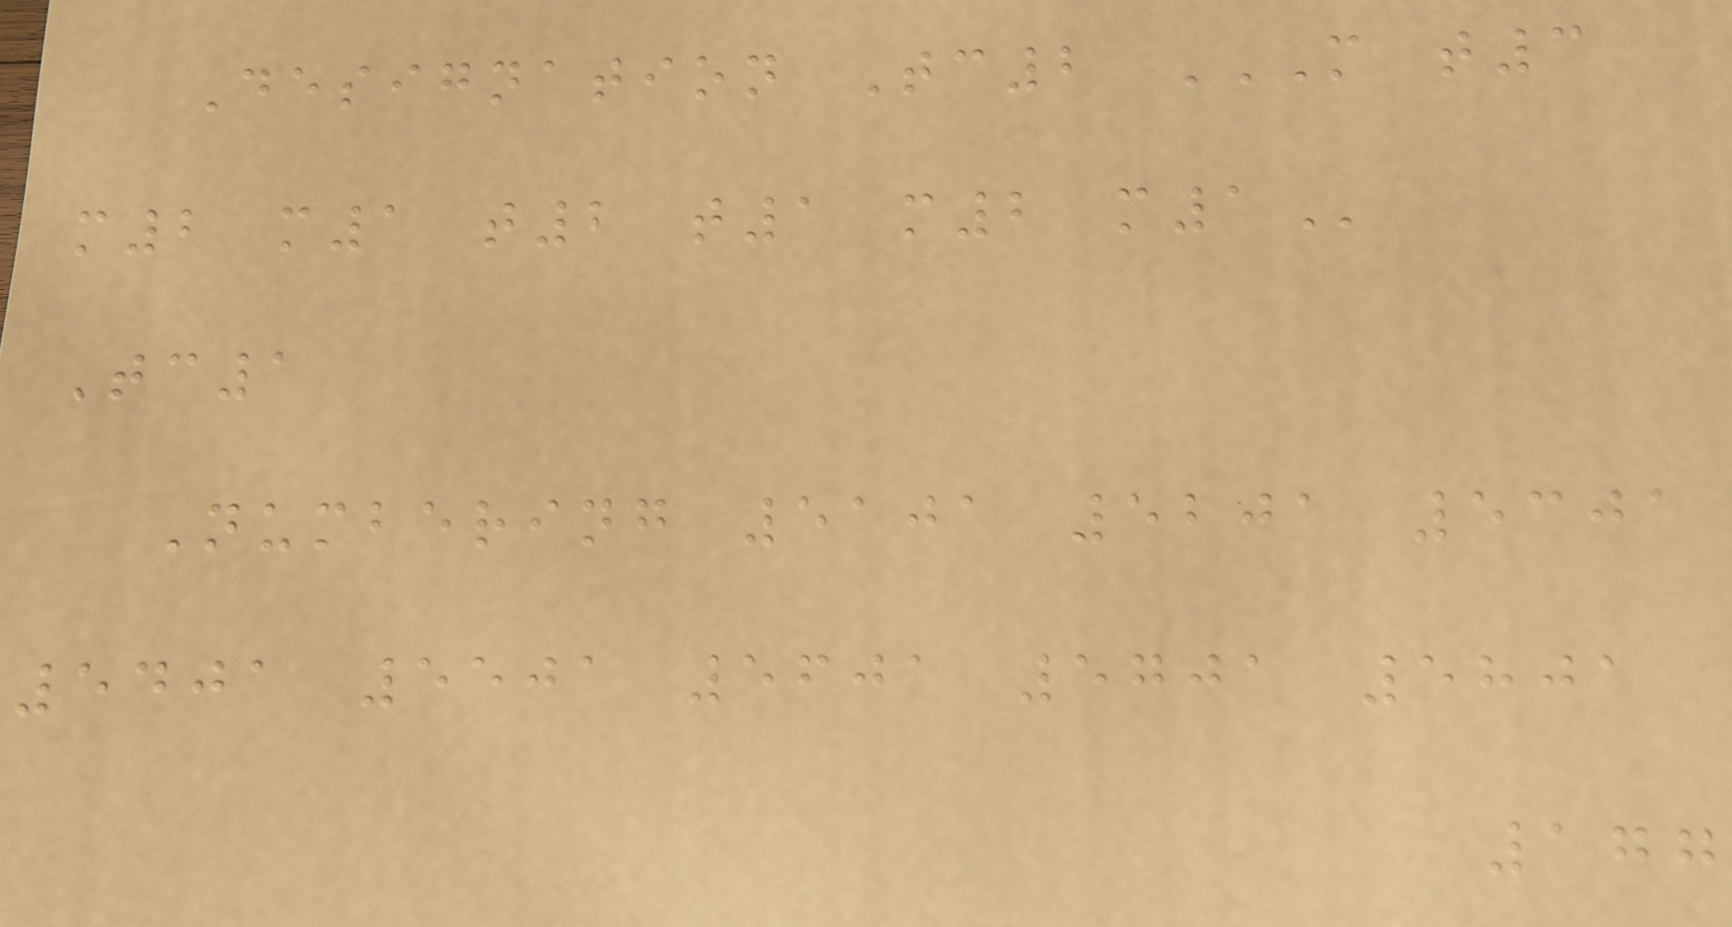Designation Tc2 M T3
M2 M1 T2 T1 M2 M1
Tc1
Numbering 5101 5201 5301
5401 5501 5601 5701 5801
177
